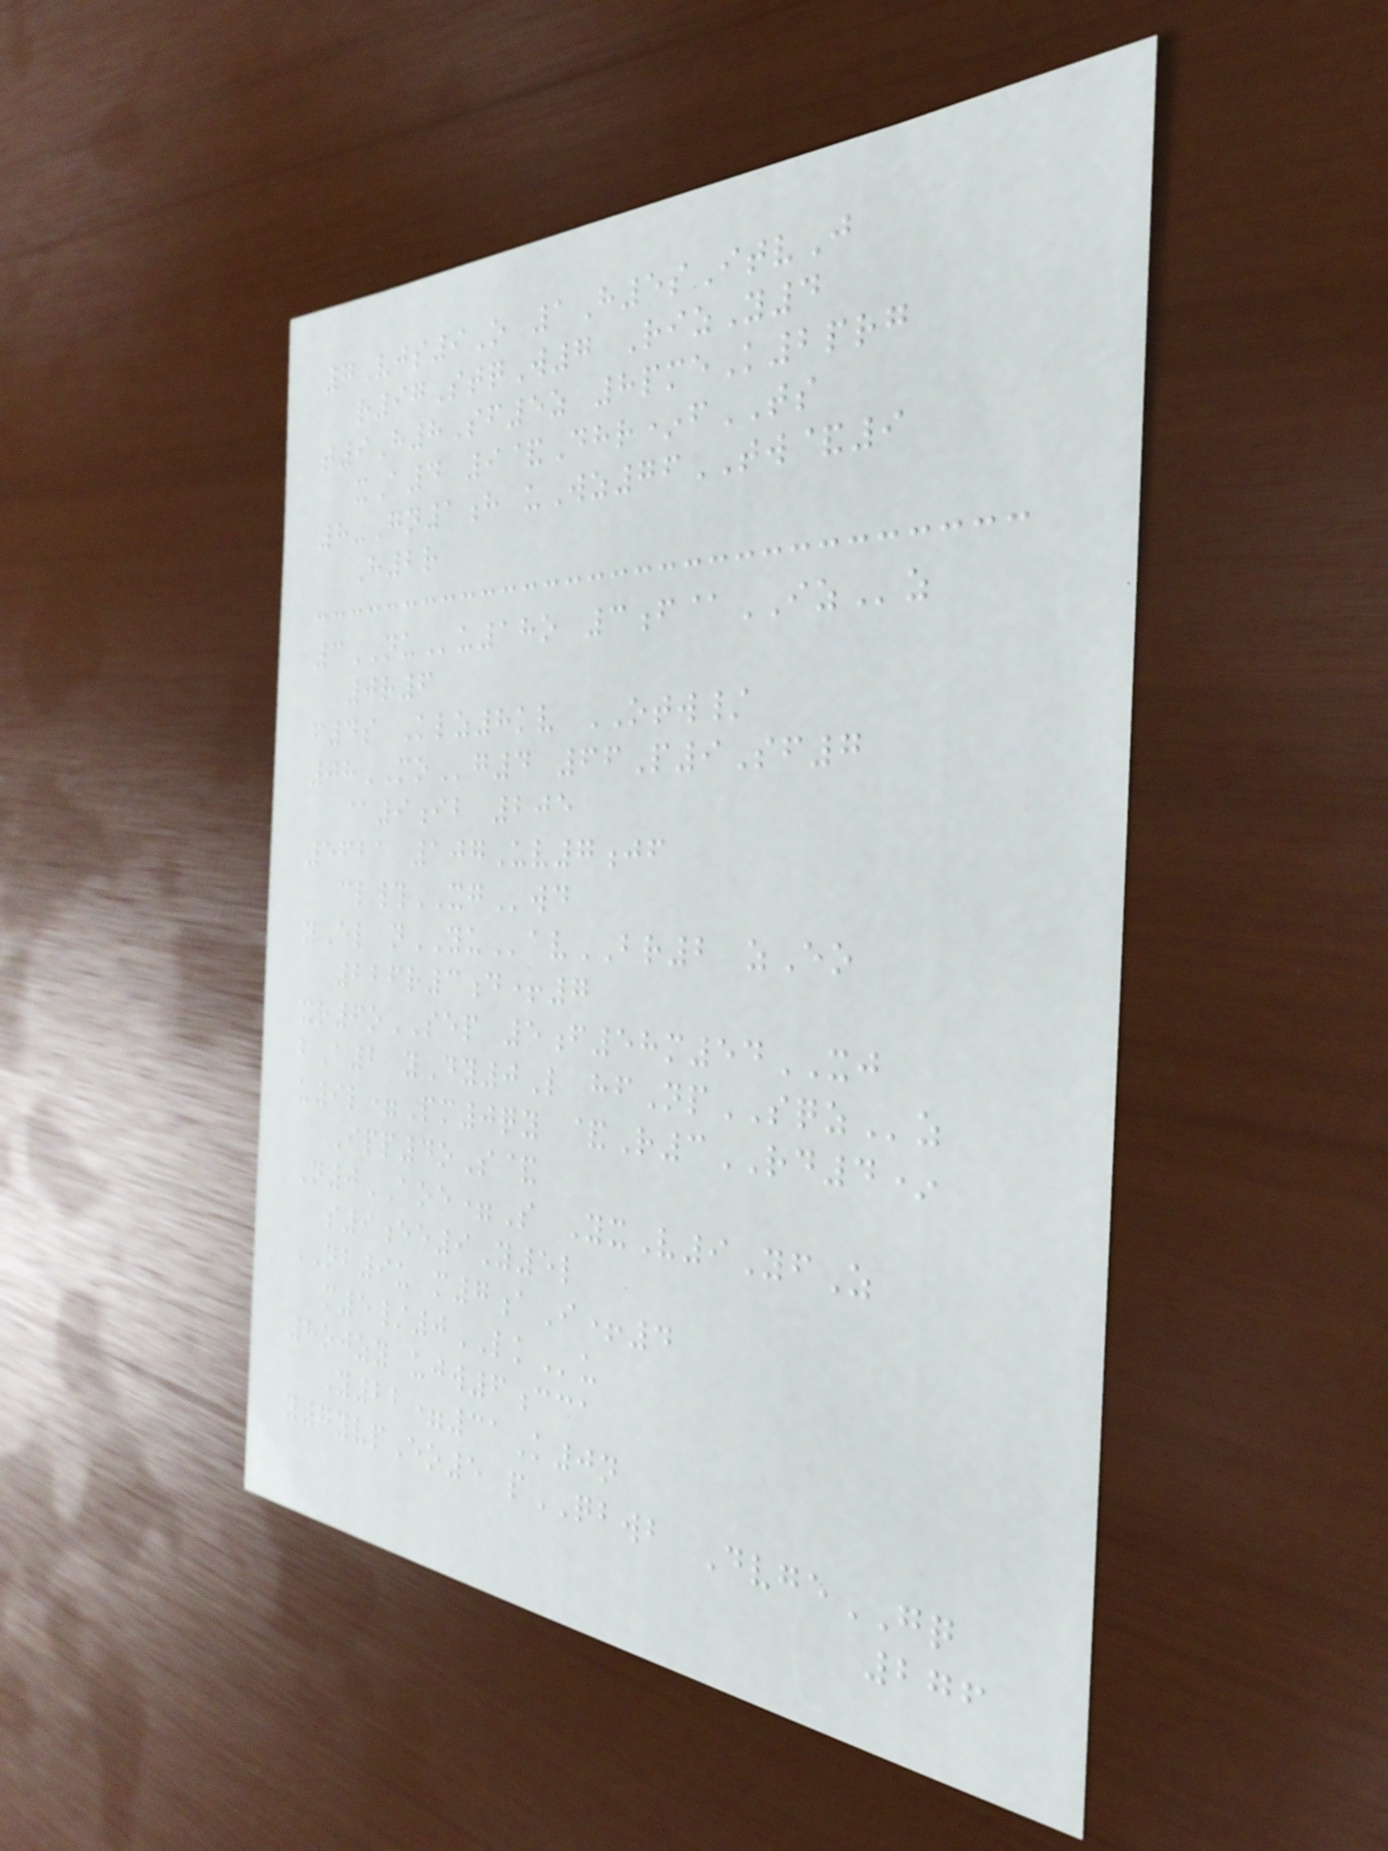7Vjs9O 1H5sItvJ
r97StqW7 RizY4
t9H8Sf5z 8pmeK2prg
xA4 9&Dhr*fTS
8-Gn1h uWz76TW&9
H2r
3NUu18o 3f@IZz
0r6
f4s Klz8kv OTW/
08MOg4 66P9Sf7
@9ib 205
5621 107Uv7jf
cl#XGwd
yEl nYUavBR2 zEo
226r3d+7
xr6oSEP 5f58m54XJ
bA2 yDy0L hfNpSQZz
u9l=Pm0qy &R3RD4*
Ipp4oS&
N0AOE=S YxV9YfZ
s9ee9Y5l
NB9u m7aI+4
m5/0LKu
8ojzy ujw6cca
Y22=31K0n
y7yvpEo5 pQBWB DvgeGQ
276
